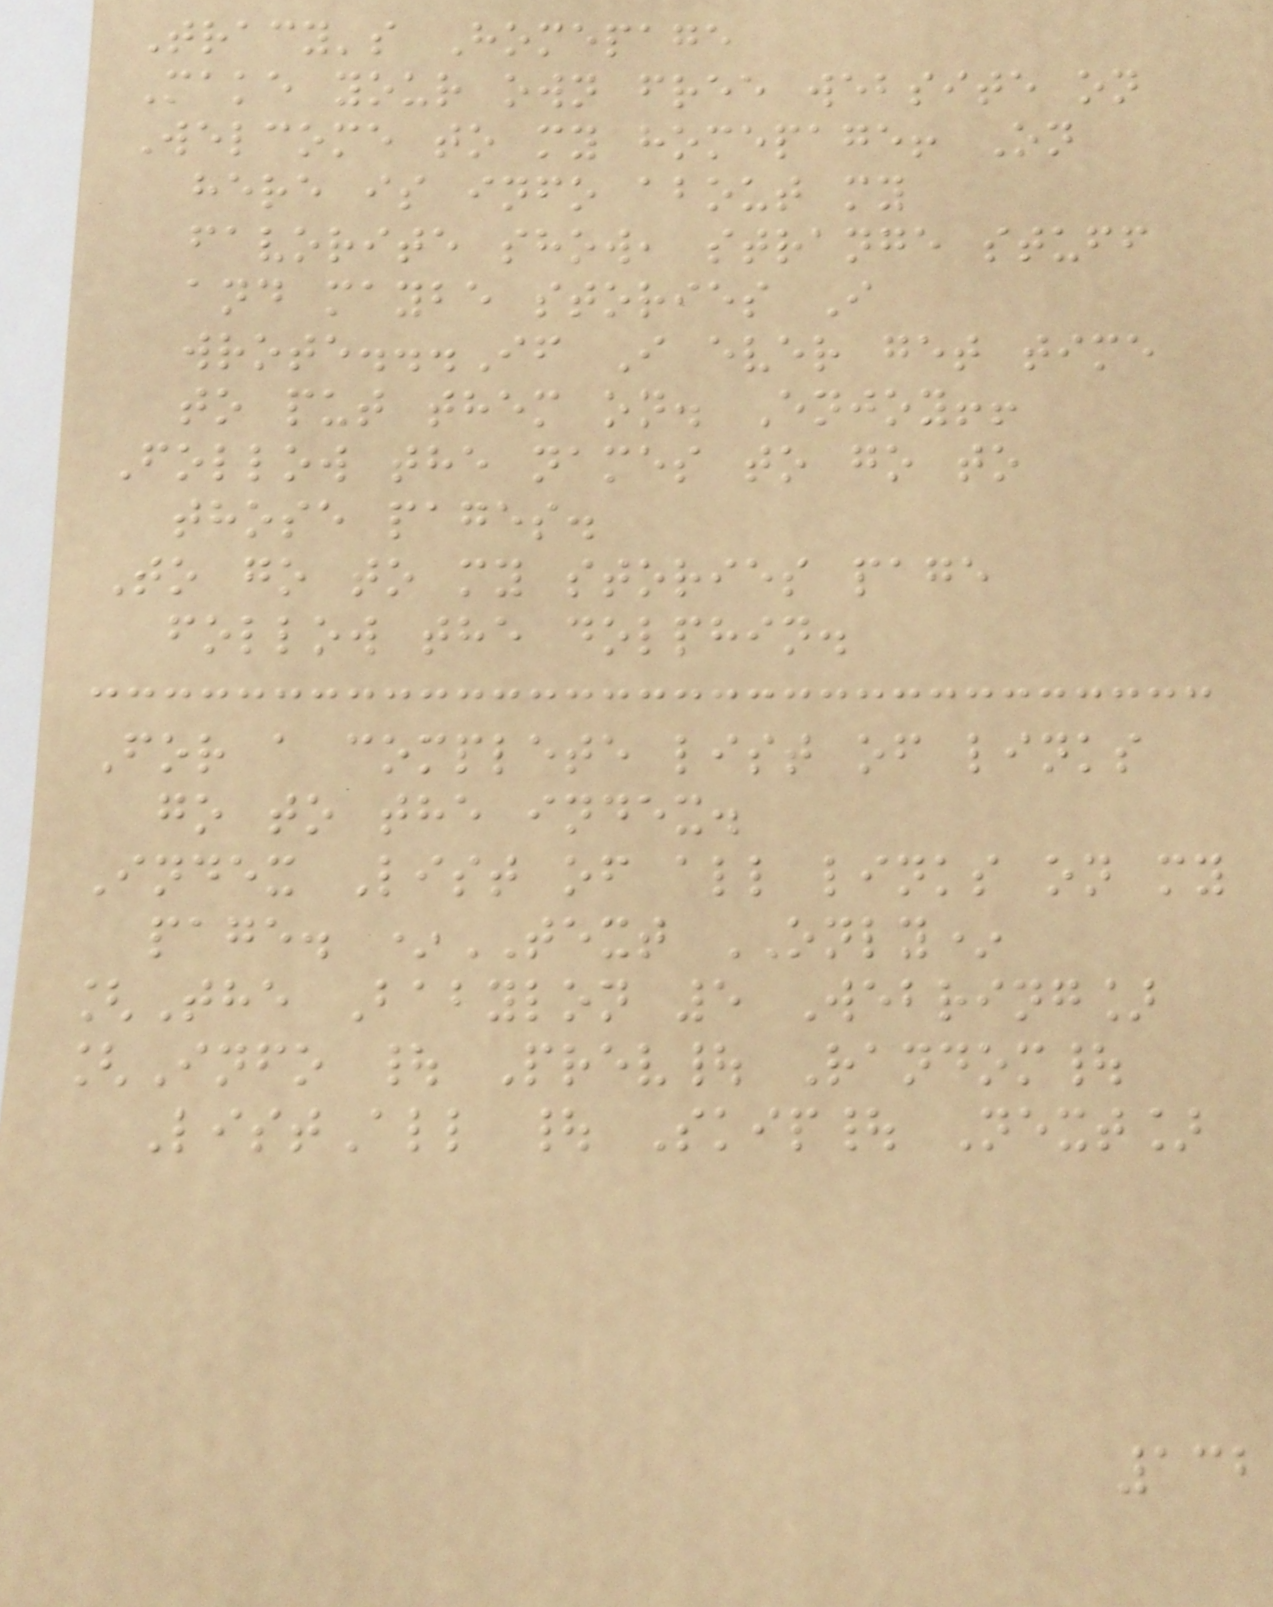Tracy's Homepage
Make your own free website on
Welcome to my homepage! On
here is info about my
favorite show, strange stuff
and maybe stories I
wrote...If I ever get time
to put them on. Enjoy!!
Follow the names to go to
those pages.
To go to my stories page
follow the dolphin.
For a complete list of links
go to the index.
Index List of all links on my
page. *TEXT ONLY*
[The Babylon 5 Webring]
[Info | Prev| Random|
ListAll | Skip| Next]
132
